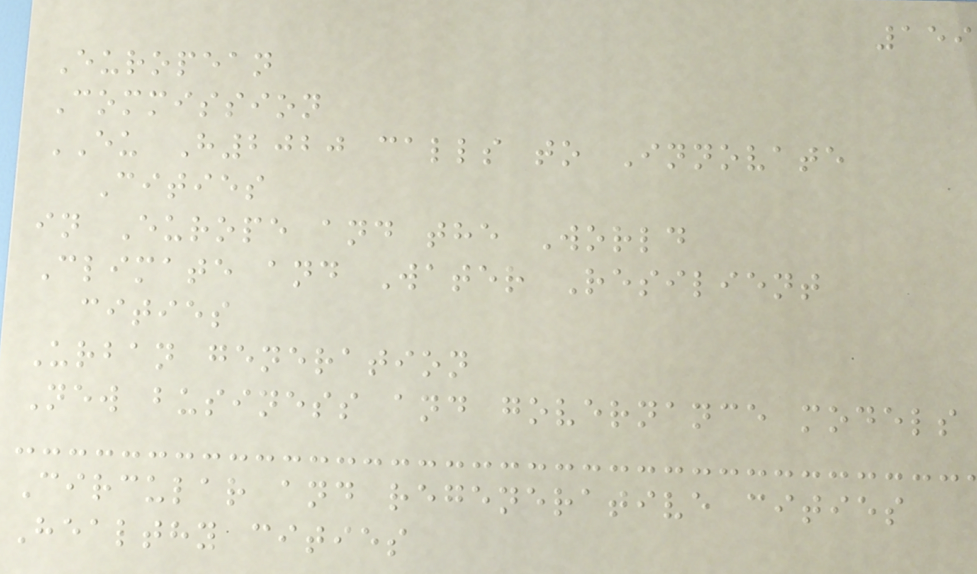159
European
Commission
EU H2020 calls to Innovate
Cities
in Europe and the World
Climate and Water Resilient
cities
Urban generation
New business and governance models
Circular and regenerative cities
Healthy cities
